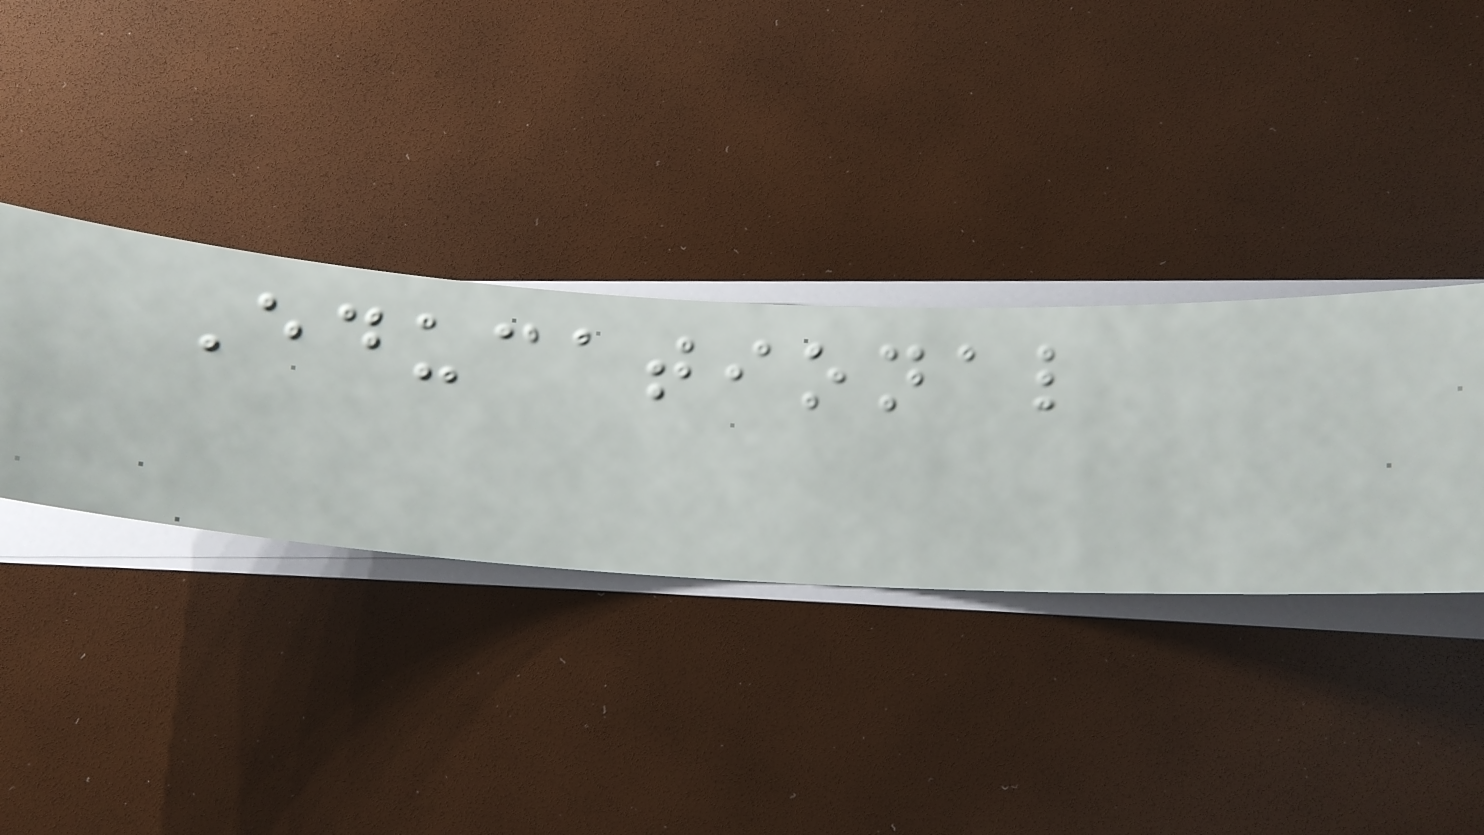Educational
